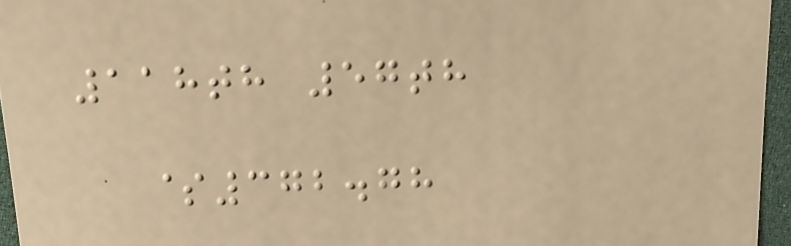118th 57th
$372.78
